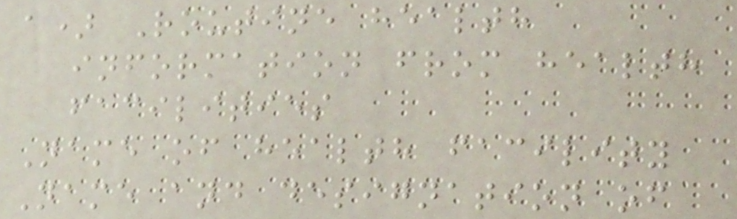a) Routine health
information from health
facilities
Name of health facility
Name and designation of
